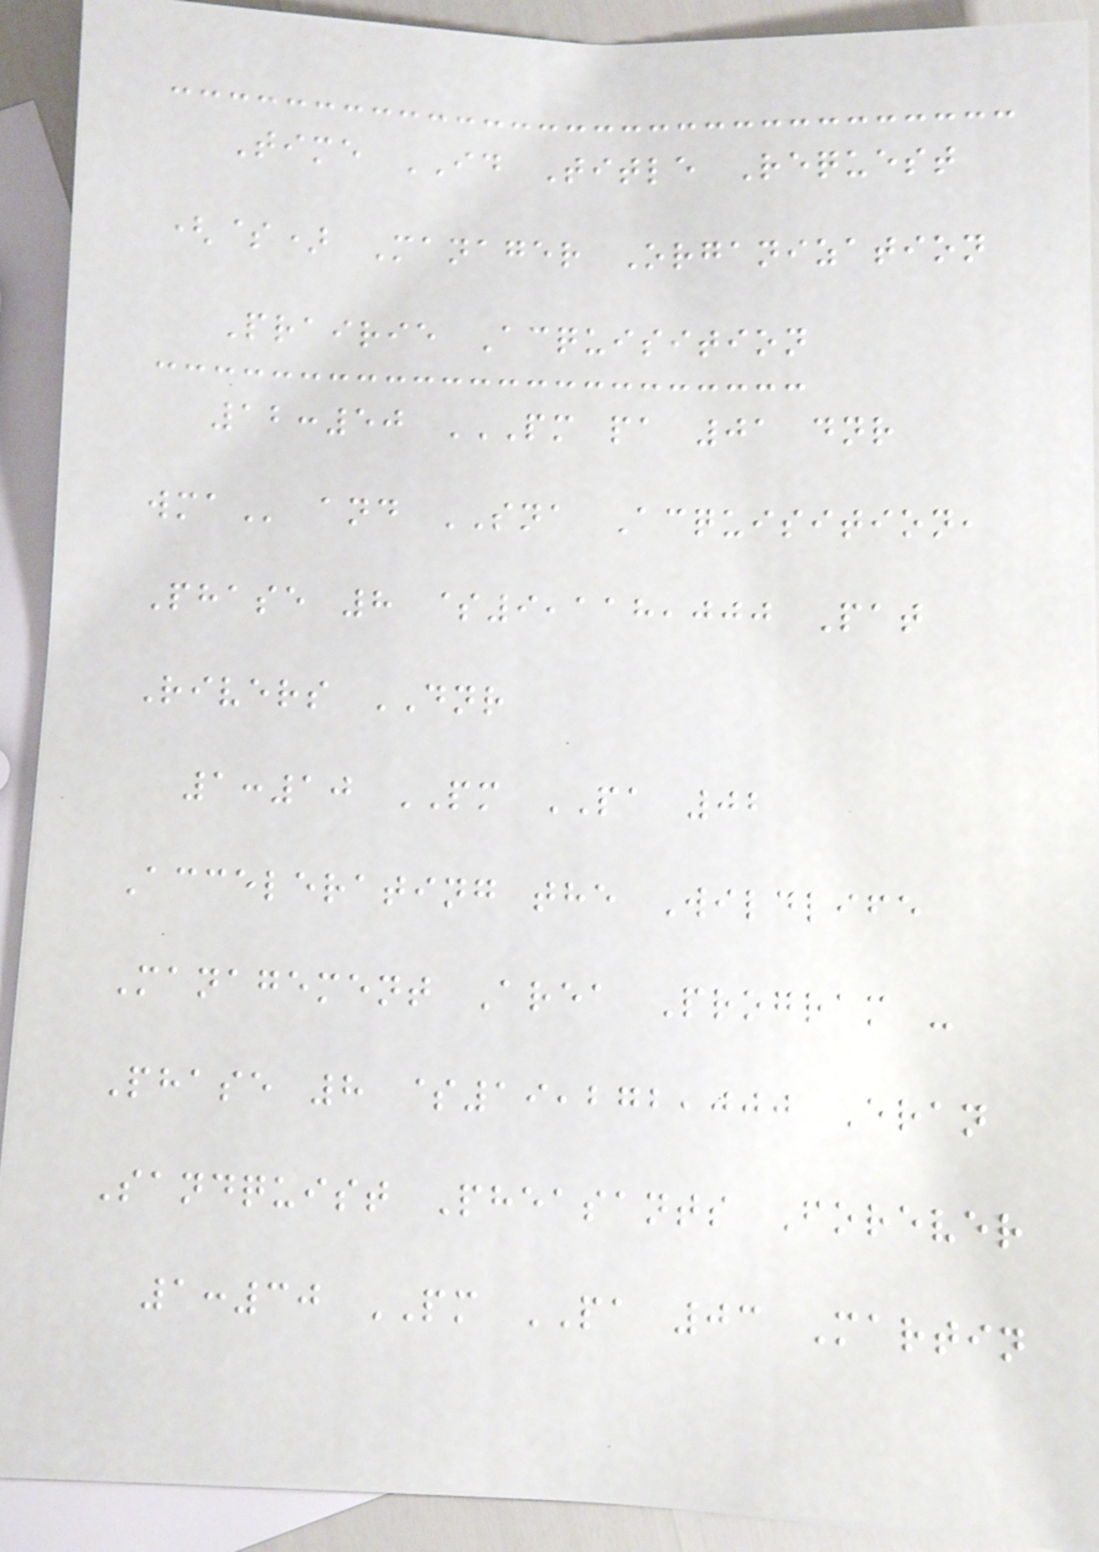Time ID Title Request
($) Manager Organization
Prairie Acquisition
12:50 PM PA 01 DNR
WMA and SNA Acquisition,
Phase 8 $9,118,000 Pat
Rivers DNR
1:10 PM PA 02
Accelerating the Wildlife
Management Area Program -
Phase 8 $19,272,000 Eran
Sandquist Pheasants Forever
1:30 PM PA 03 Martin
